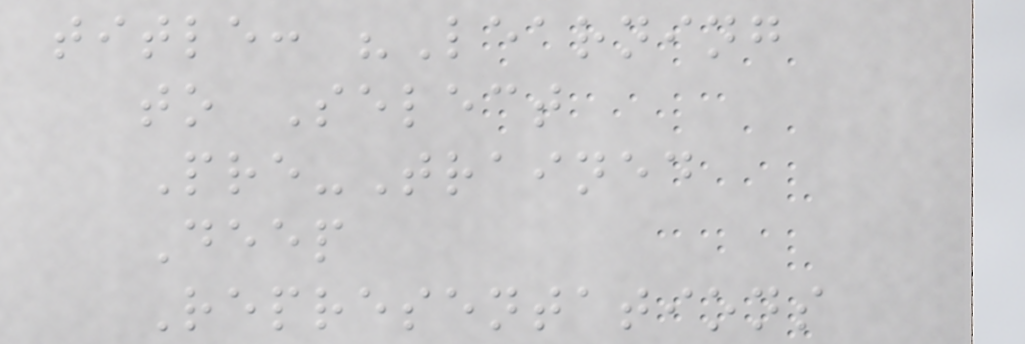title: "Learning
to Select
Pre-Trained
Deep
Representations
